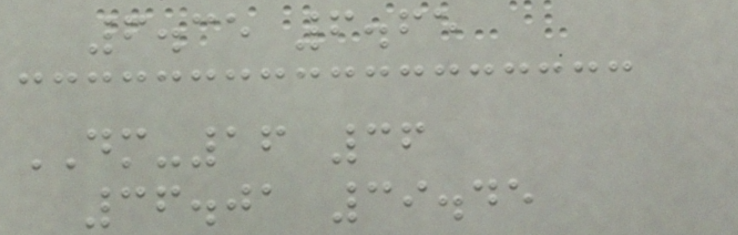6.35 6.65
DM-16 36
36.01 39.45
